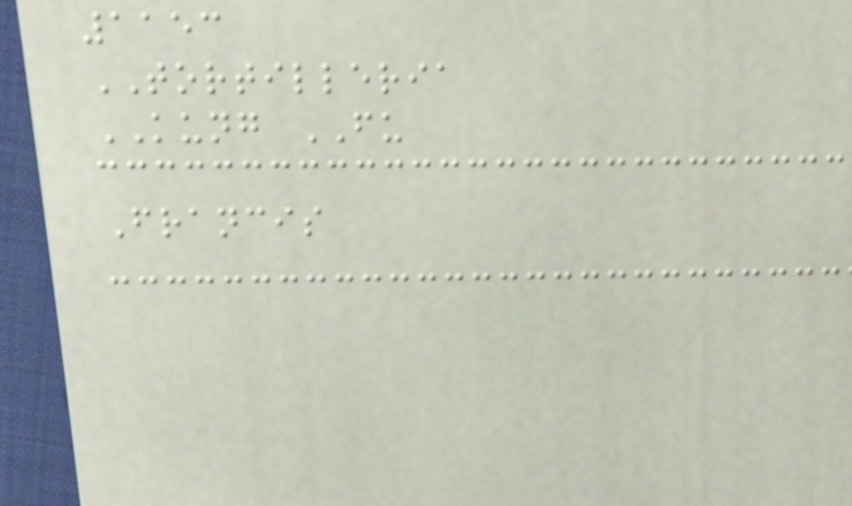1153
TORTILLERIA
KUNG FU
Francis
